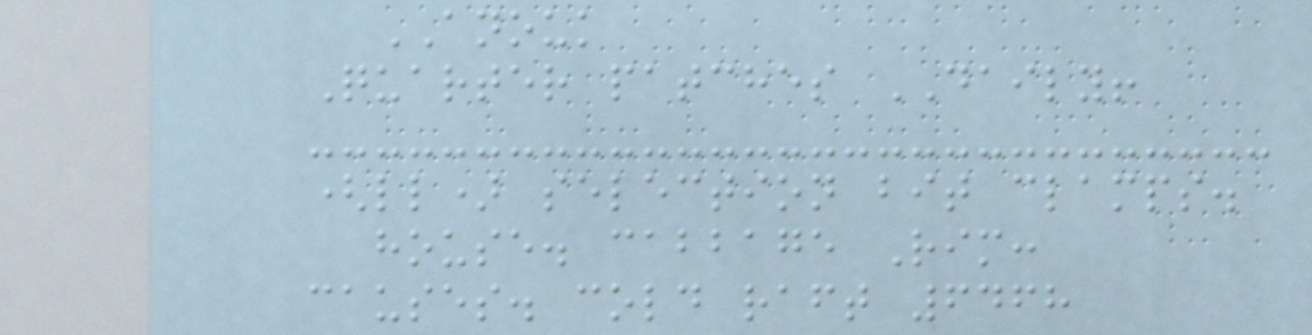ANOUK
Quarter patches DAILY!
(ll) selection bit clamps.
house. cabbage Rim:
causes. cold raft 6468
